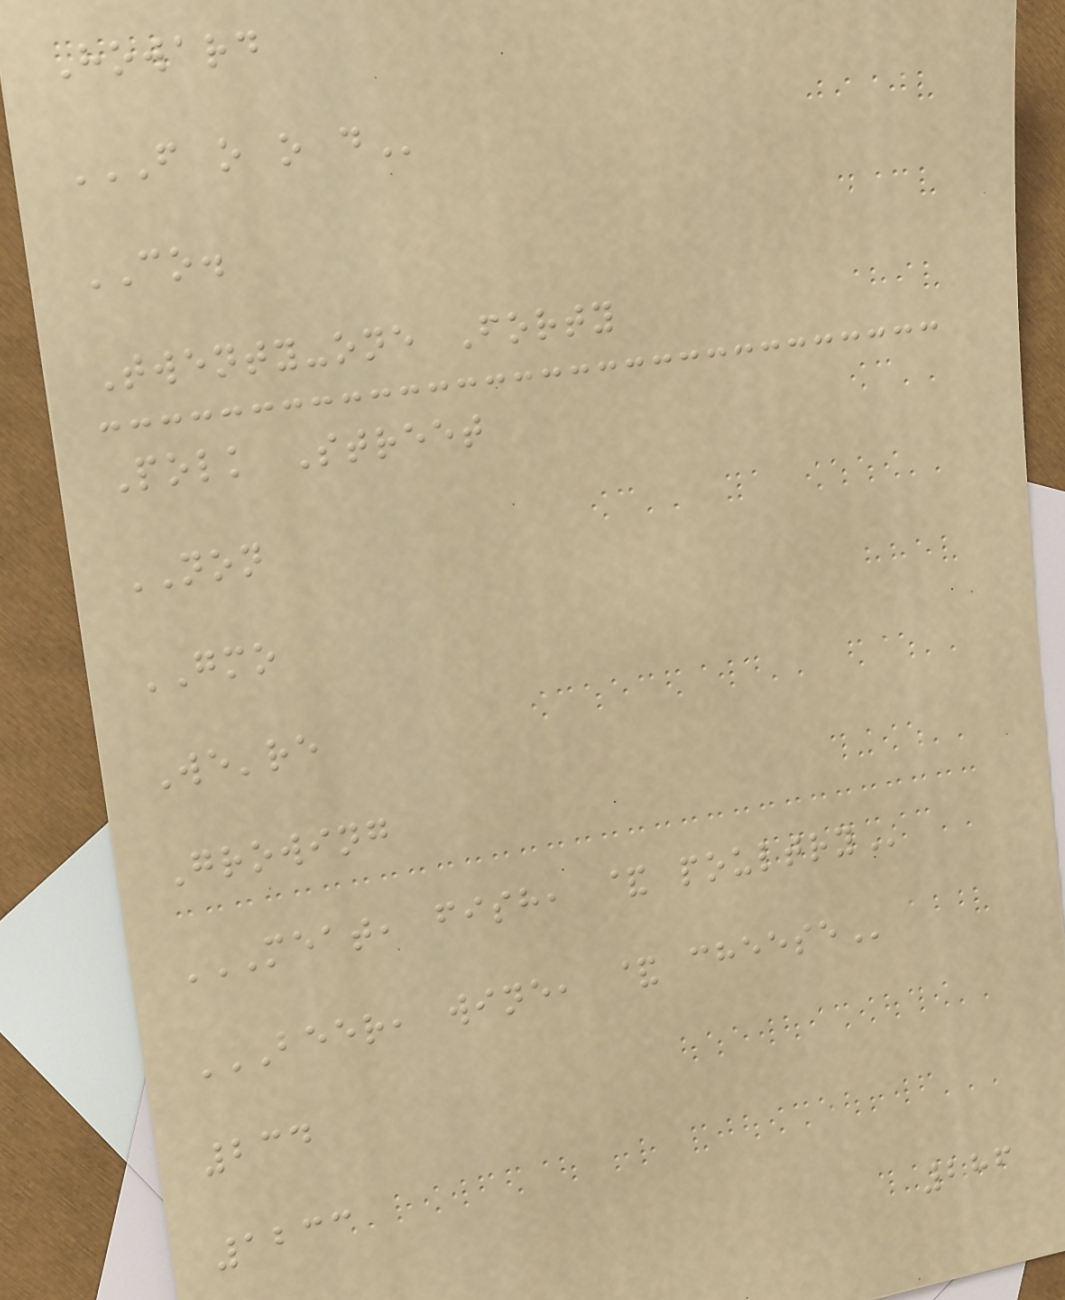Howard
F O O D
CO.
Twenty-one Forty
Polk Street
NON
GMO
We're
Growing
MEAT, FISH, & POULTRY
BEER, WINE, & CHEESE
234
1233
286
